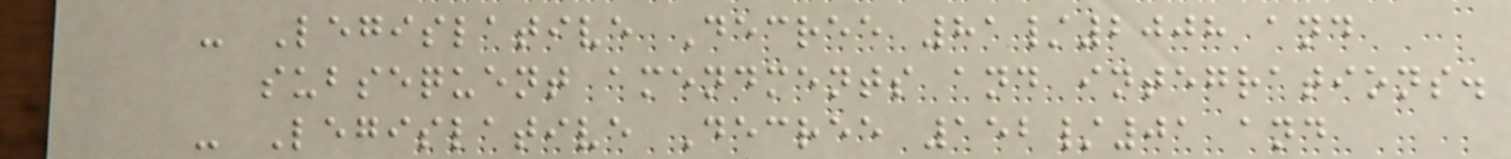- Legislative Decree 81/2008 and
subsequent amendments and integrations.
- Legislative Decree 152/01 and
